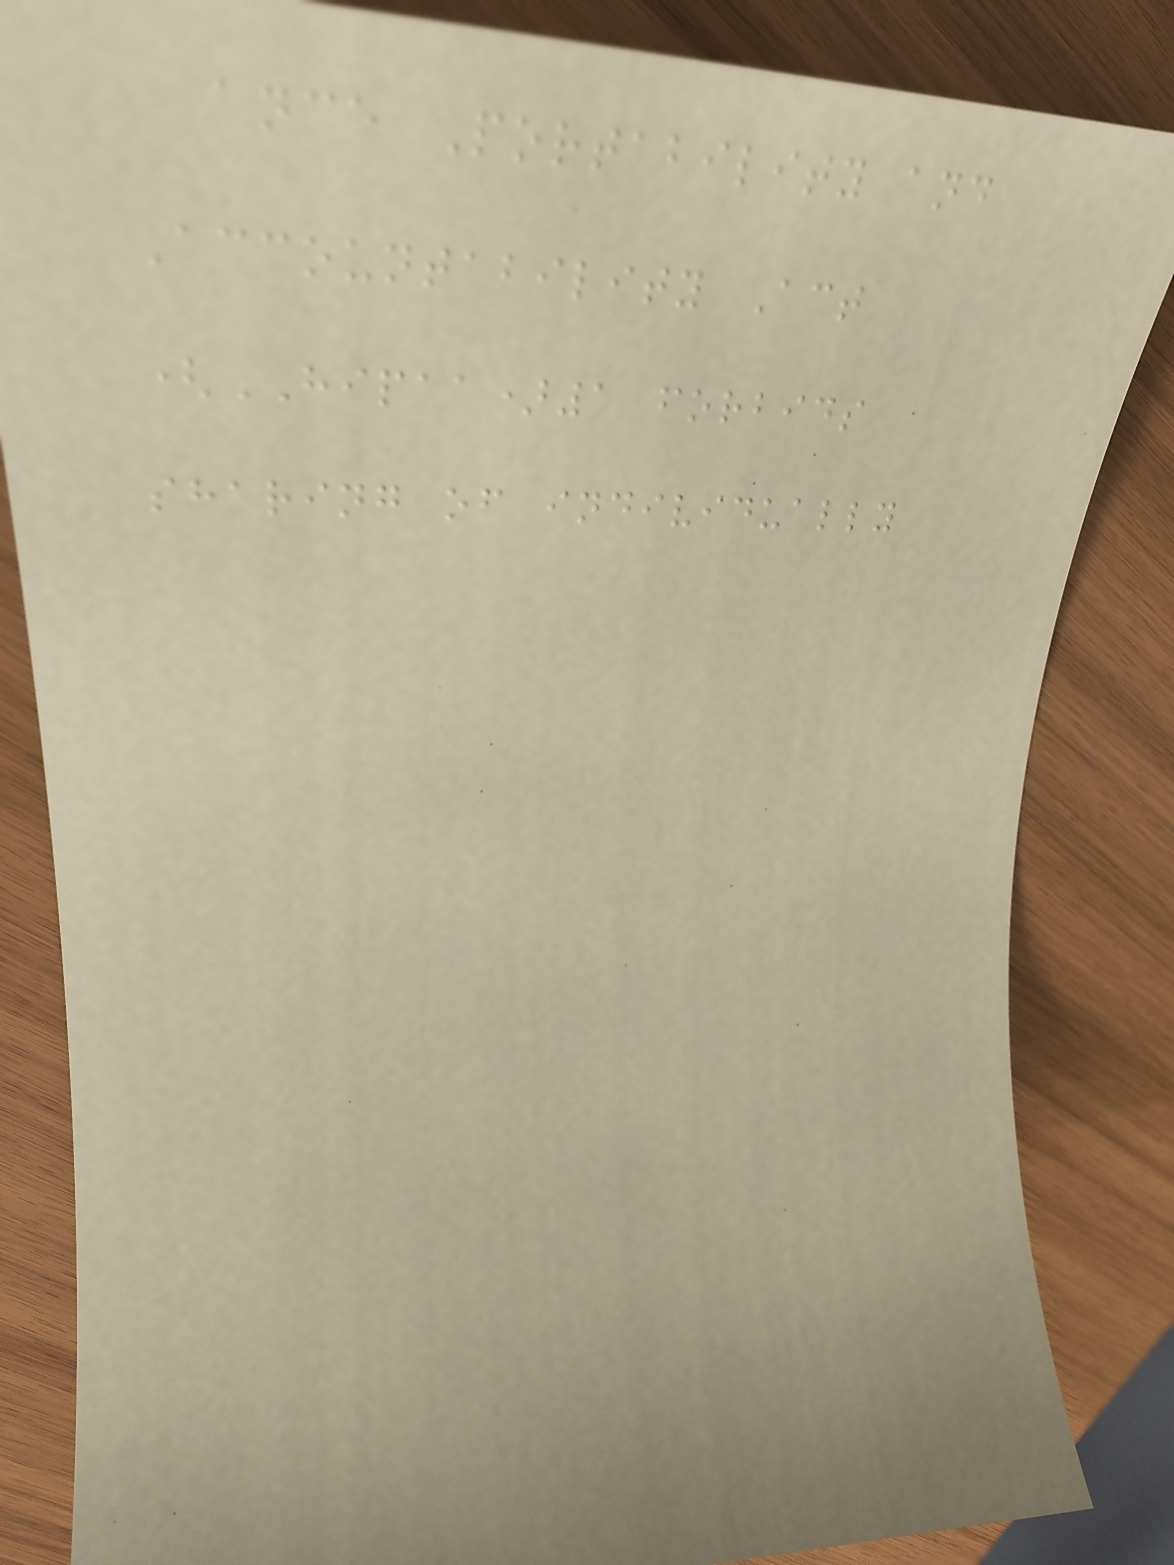ance Portability and
Accountability Act
(HIPAA)1 forbids
sharing of individually
